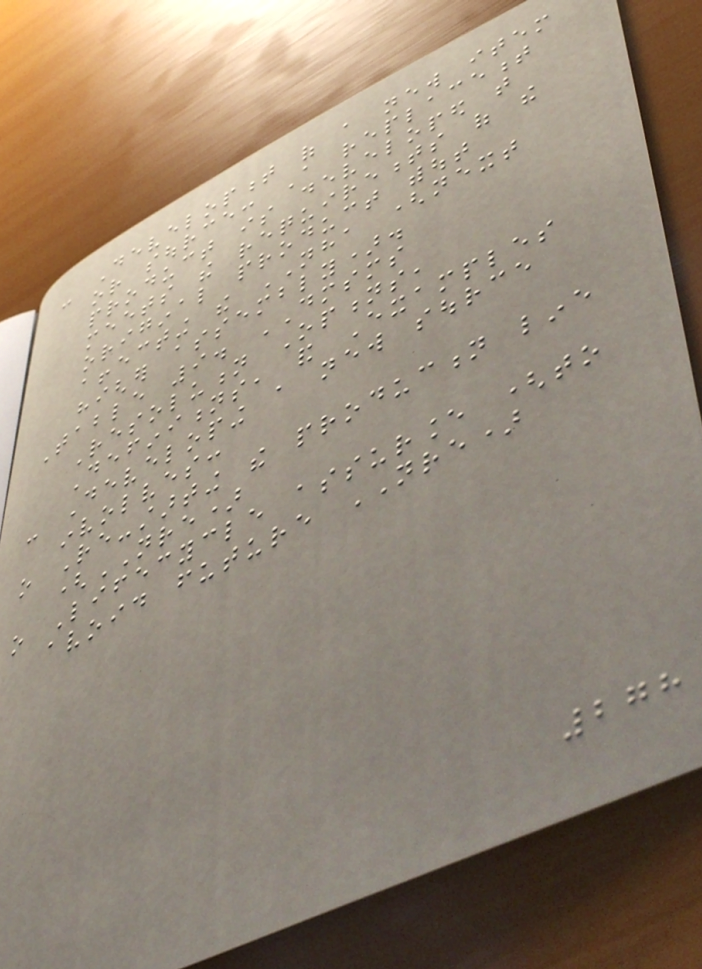- Development of a new item
or source: A replacement
product is developed that
meets the requirements of the
original product without
affecting the NHA (next
higher assembly).
Table 9. DMSMS
Resolution Options,
Definitions, and Examples
- Developing a new source
involves:
o Re-starting the production line
(NRE)
o Lifecycle assurance (to
avoid future NRE)
278
